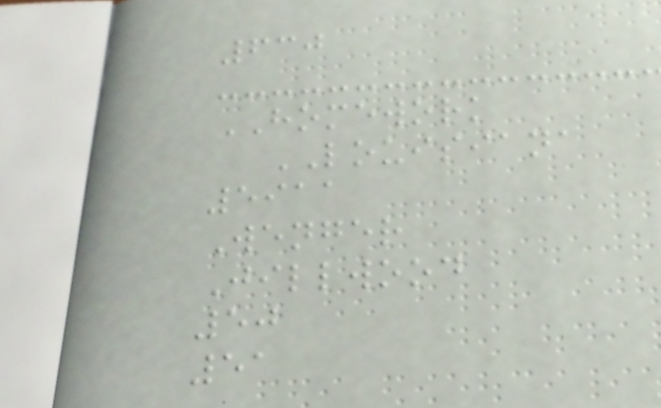630
HOMEWORK
LOUISIANA
5911
Wenger
Jillwood
50
51
